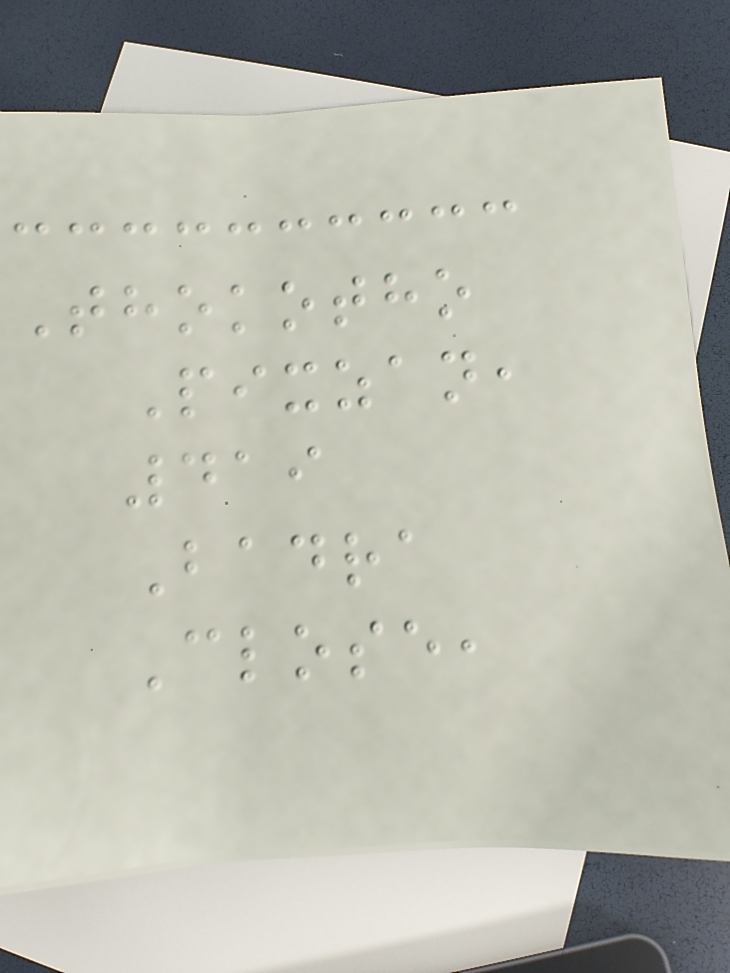Thokotho
Pixzan,
419
Badra
Close,
